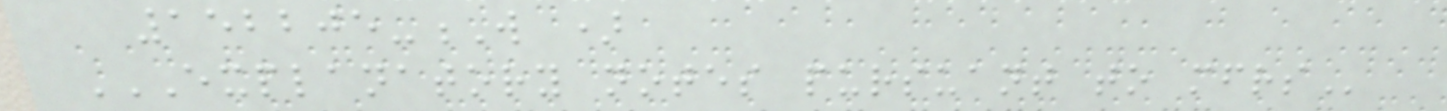152205-W )
EXPLANATORY NOTES PURSUANT TO MFRS
